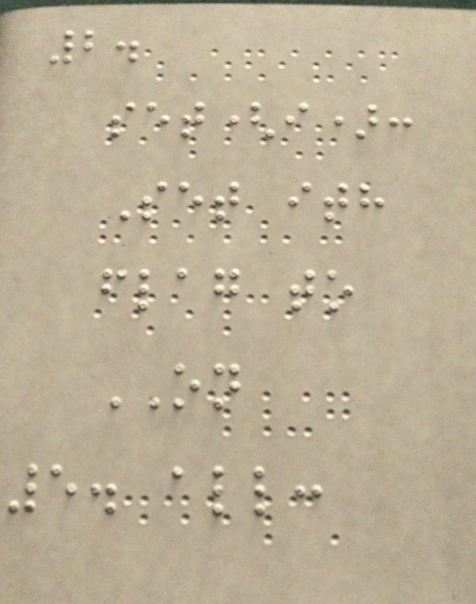2.
set(i):
Set ith
flag to
ON
5. all:
